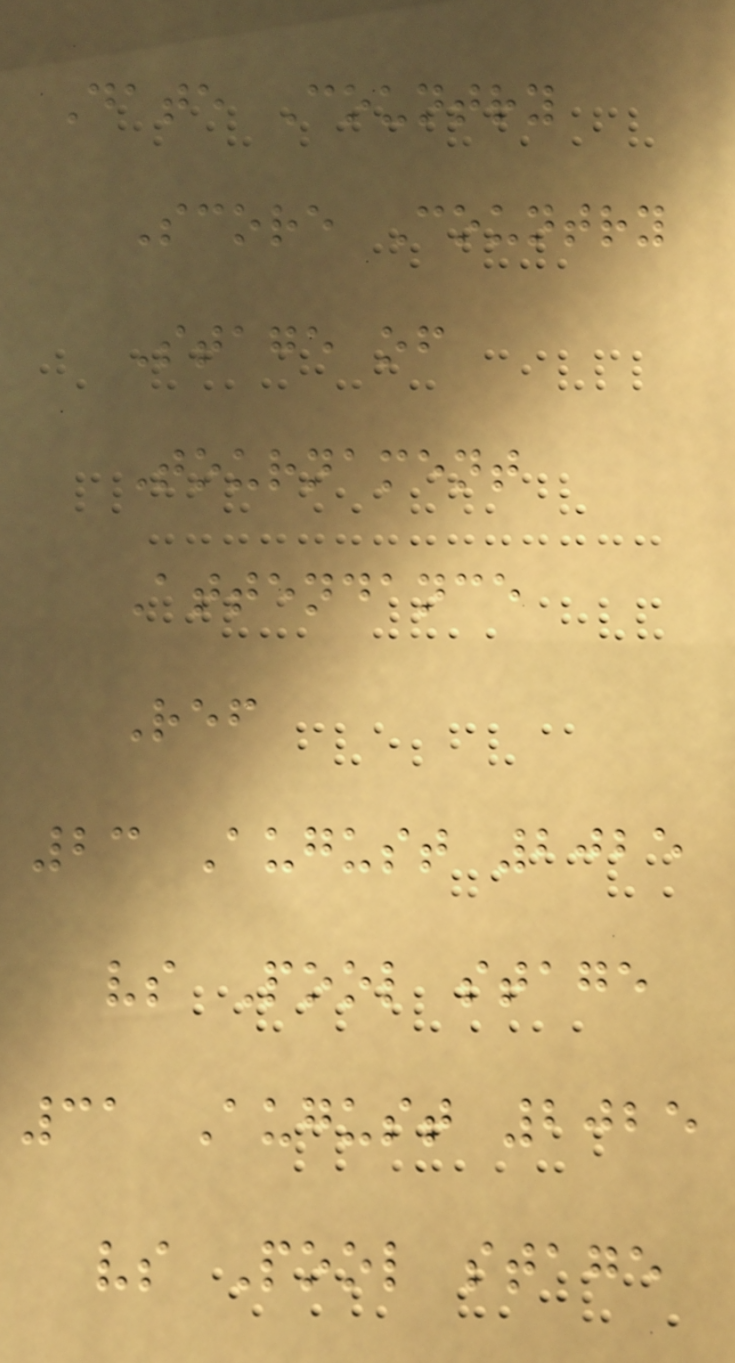Date Country
Score Country
Stage of
Tournament
Attendance
Ref
23 August 2025
vs Pool stage
31 August 2025
vs Pool stage
